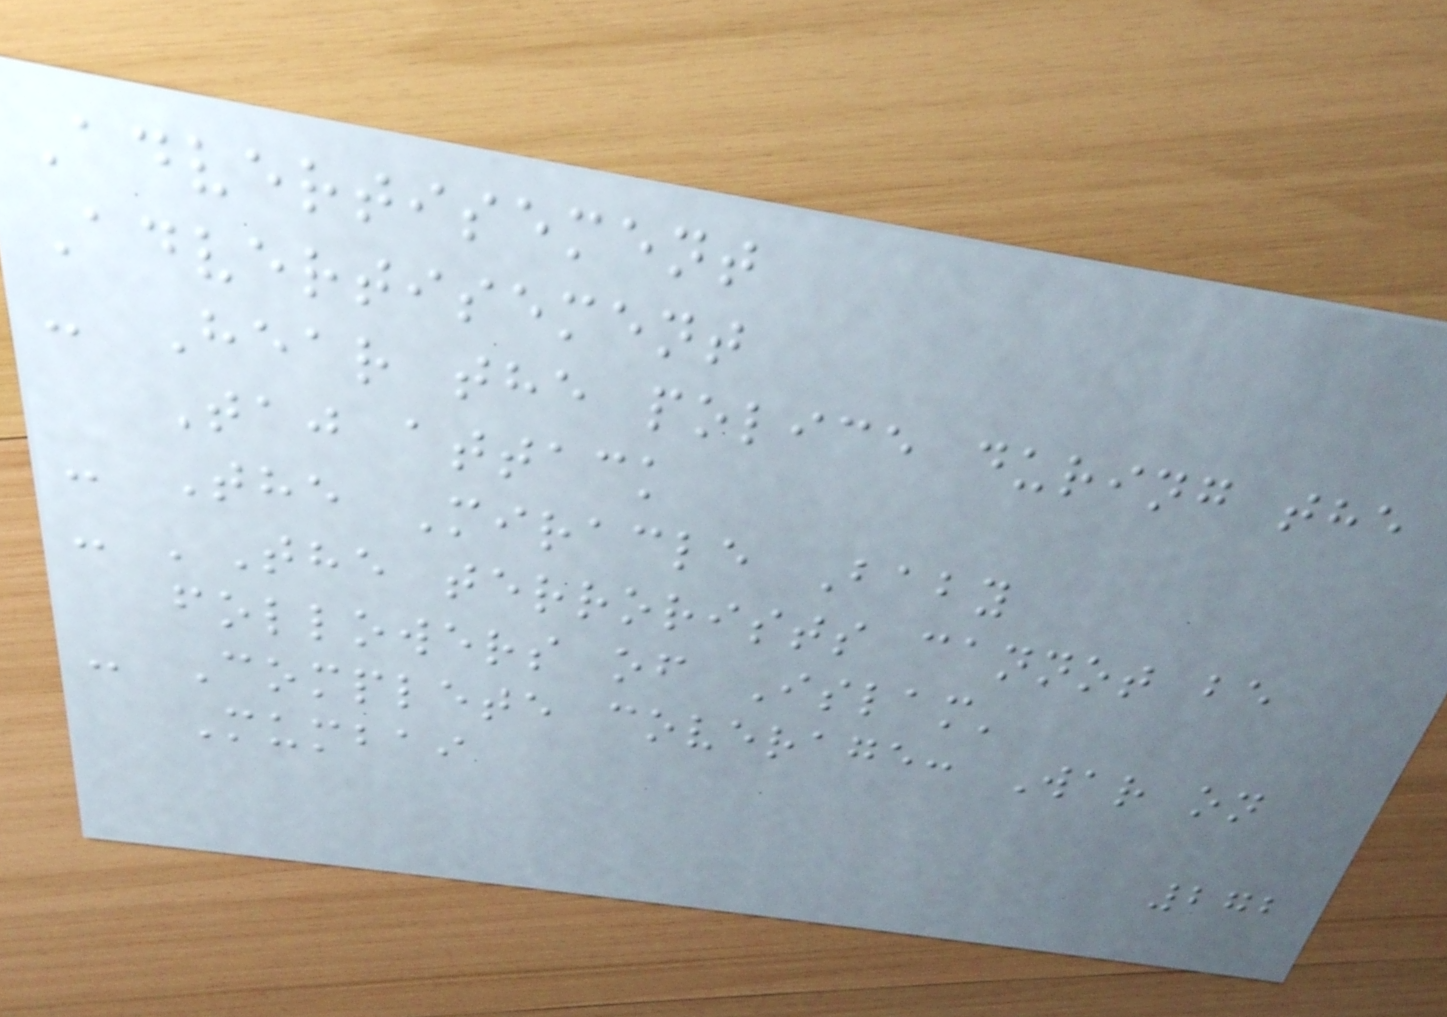Advertisement
Advertisement
- Hear the police during the
Taj attack
- The Miracle Baby
- 'The terrorists cannot be
followers of Islam'
- Complete coverage: War on
Mumbai
272
